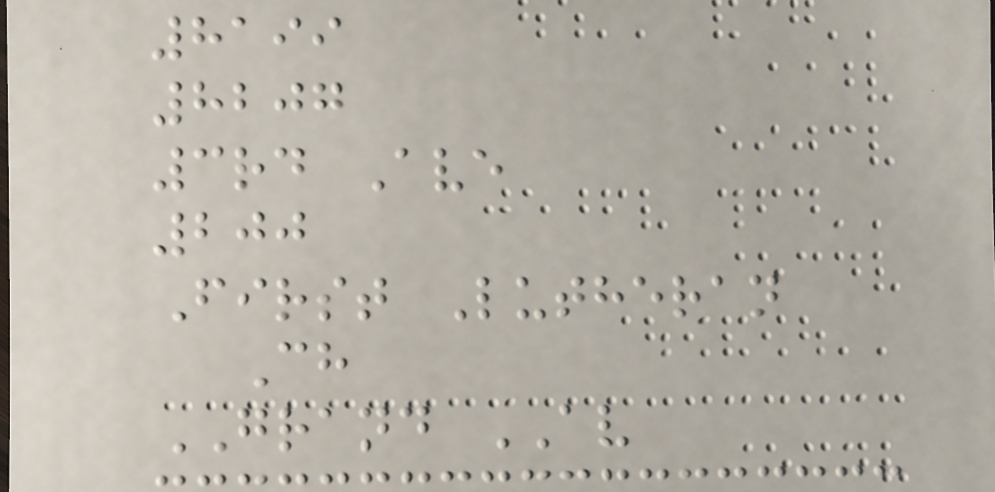8199
8207
3rd Ave
200
First Lutheran
Ch
GRAND AV
